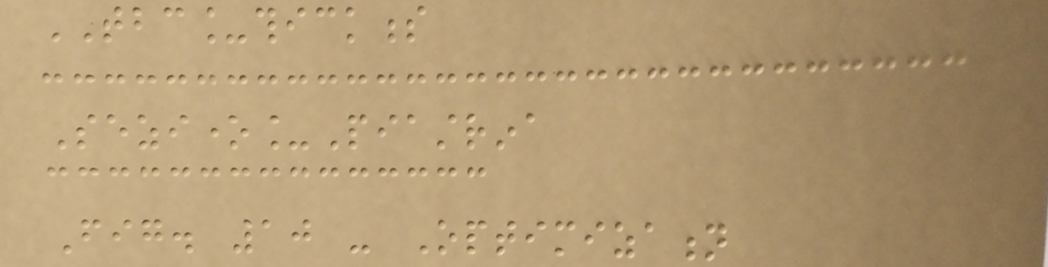TBC_thickness
Sezione_Piastrina
Fig. 10 - Optimization
